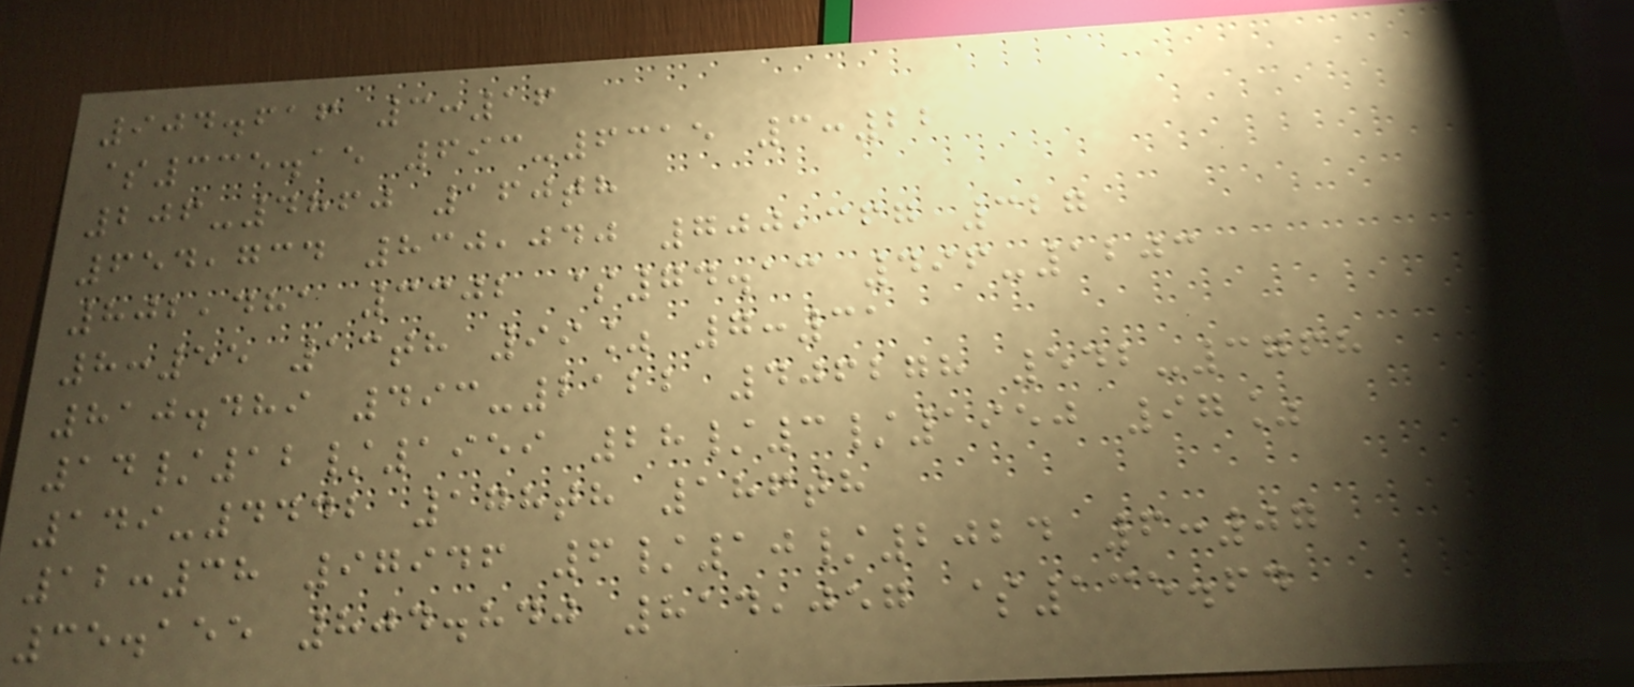904.616 3:16
$335.15 693-6315 3:22
206-4860 160th
654,734 830,040 700,367 327
802,481 3302 $74.13 496-1203
8:55 13th 99% 7:31
810.489 493-2122 406278 542-3768
14/12/1959 28/3/1950 97%
149-4442 178th 186th
12:38 97946 6/10/2024 6:07
35.155 804.840 814,057 $135.64
